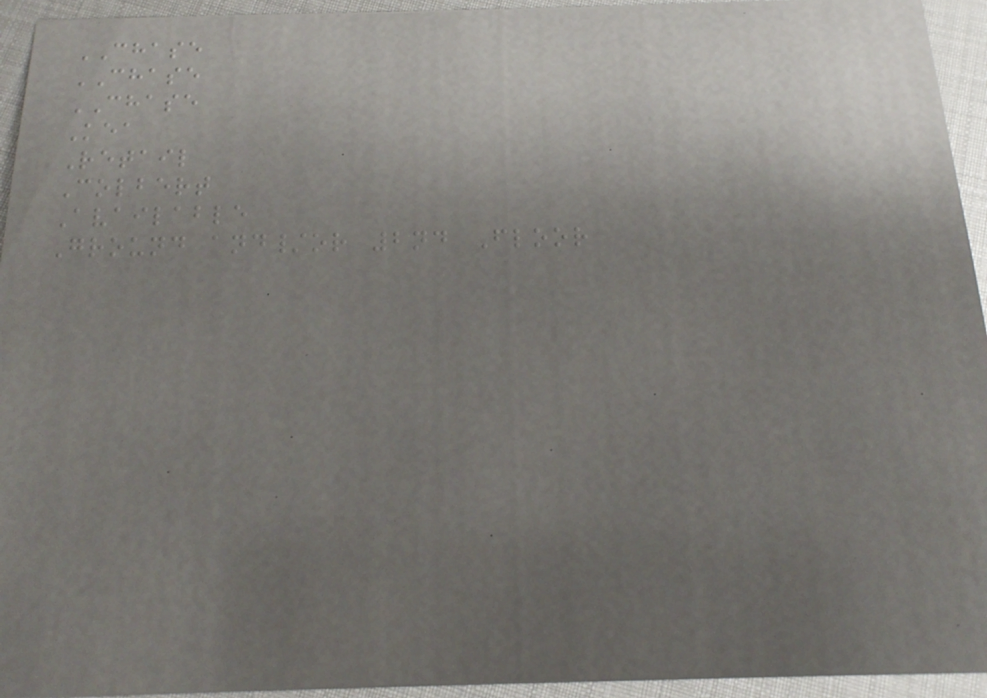CHASE
CHASE
CHASE
Kea
Retail
Colbert
Available
Ground and/or 2nd Floor
